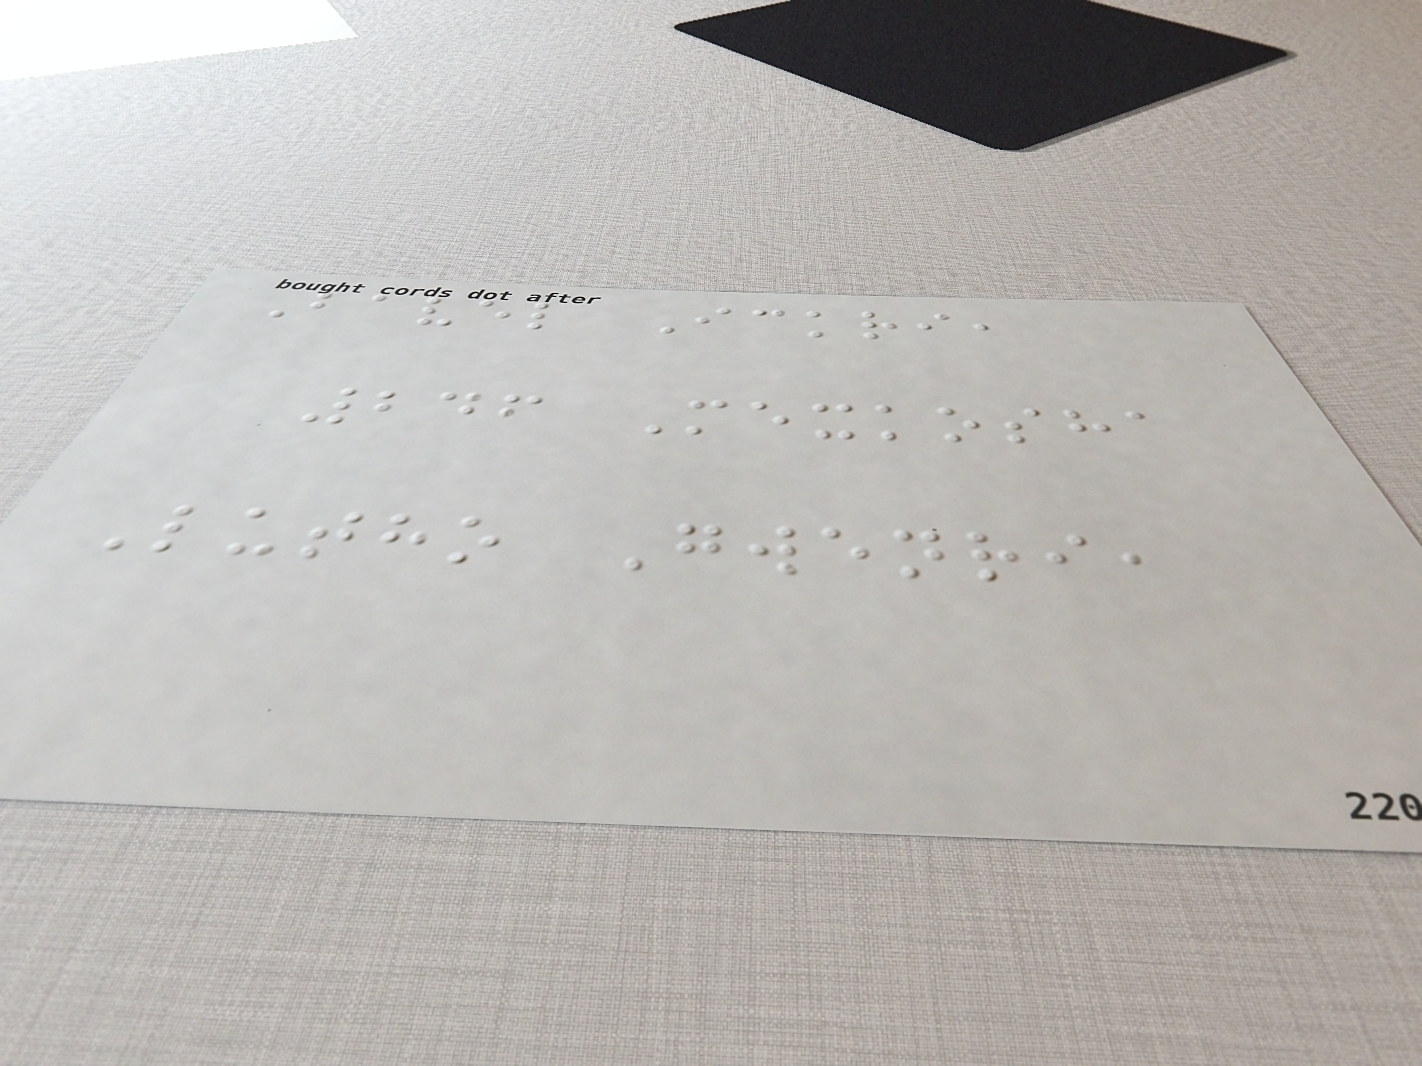Bavel Ickri,
246 Mexkosha
Lutho Gwenri,
